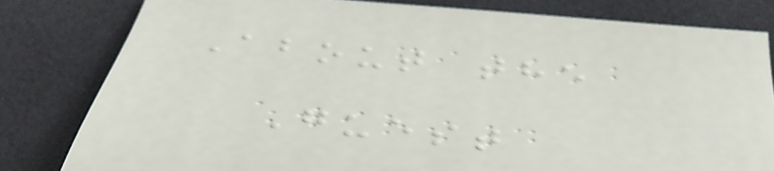About the
Guest
